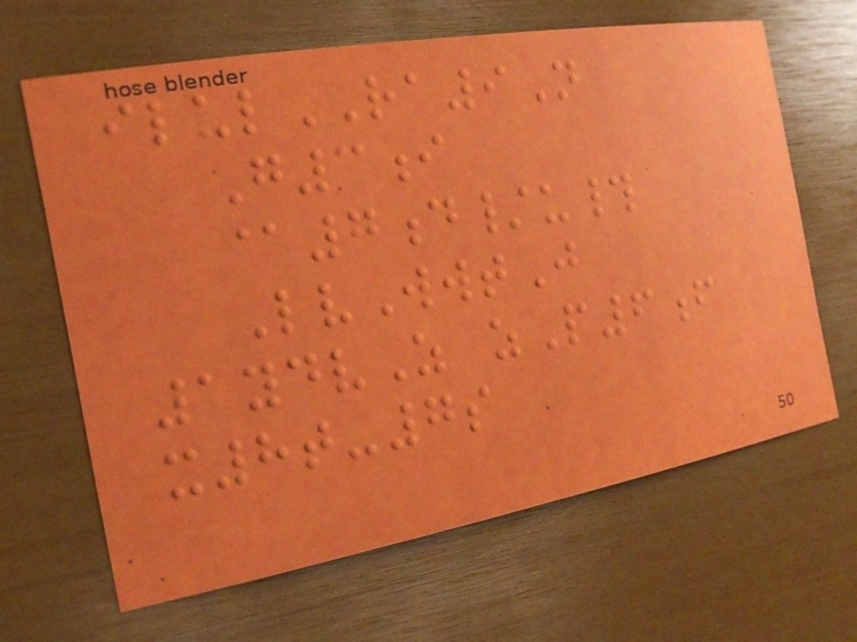ilulRA9N
G3i
@7d/u#
LvWwtJ
1ydvZ zP6f
x8t-7s
